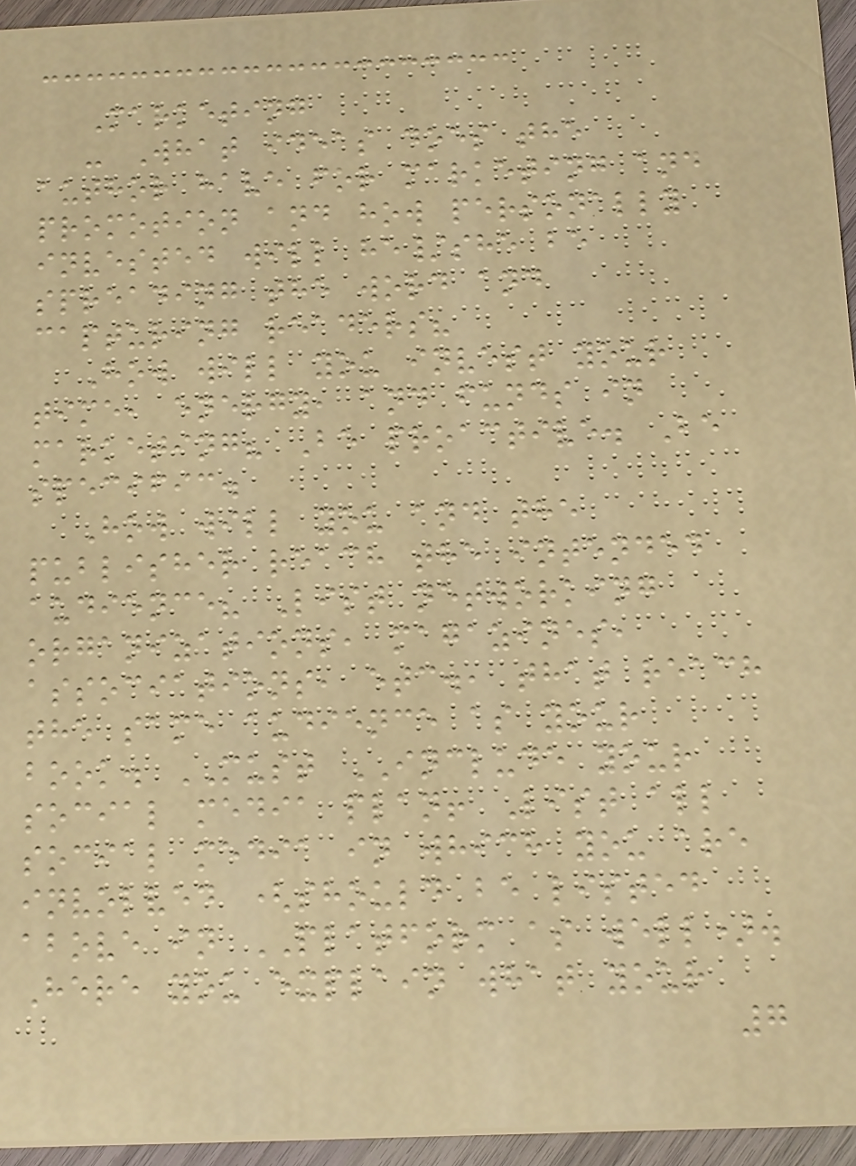Marketing
- What ideas does the
author have for marketing and
promotion and how personally
invested will he/she be
spreading the word and
capturing readers?
How will you invest your
time, energy, and funds in
marketing? Be proactive. Be
specific.
How will you and the
publisher reach the intended
audience? List networking
organizations, magazines,
associations, etc., that reach
the same audience as your
book. MUST INCLUDE your
social media plan! List all
social media in which you are
involved (should be listed
above in PLATFORM as well).
Here you explain what your
7
